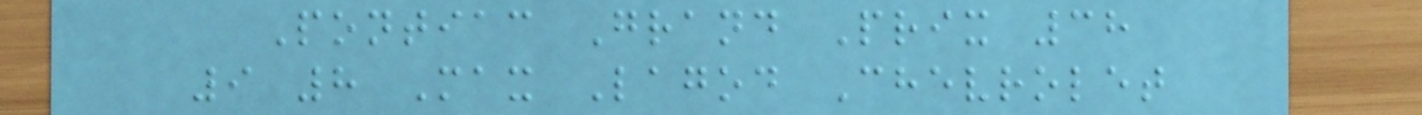Pontiac Grand Prix 38
9 8 Max Lagod Chevrolet
